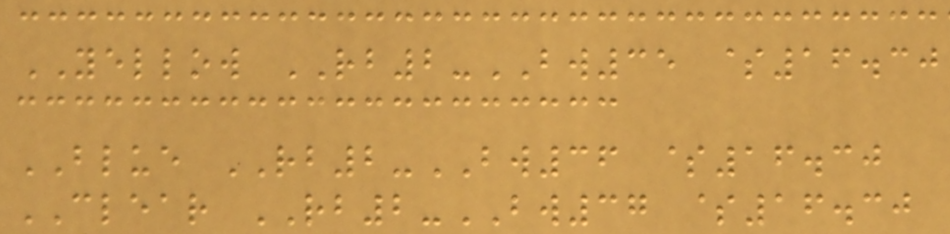YELLOW RB2-BW35 $16.30
BLUE RB2-BW36 $16.30
CLEAR RB2-BW37 $16.30
